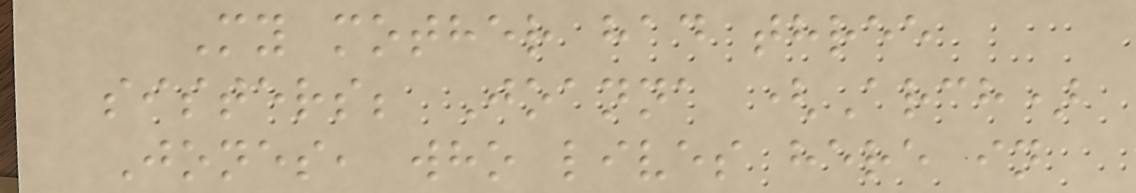My mother had three
sisters; Joanna (Arch)
Jones, who lives here in
